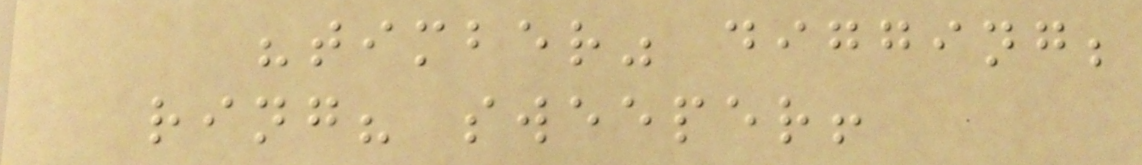"timber" digging;
ring? sweeper!
